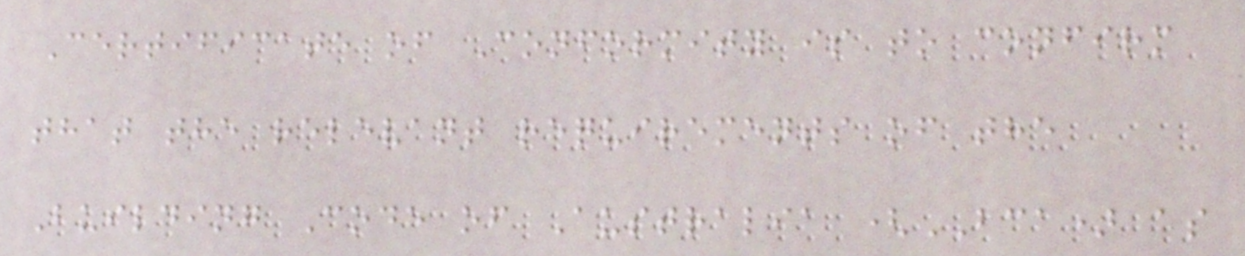Certificate of Conformity is to confirm
that the relevant requirements of the
Building Code of Australia (BCA) as
